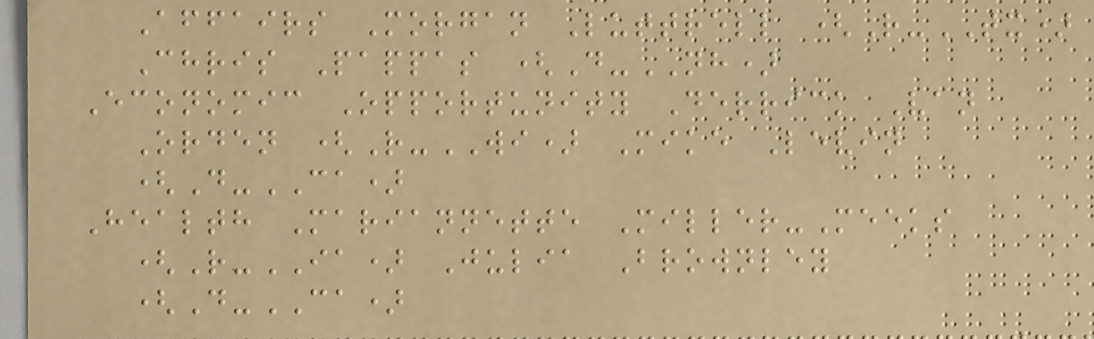Affairs Morgan Luttrell (R-TX)
Chris Pappas (D-NH)
Economic Opportunity Derrick Van
Orden (R-WI) Mike Levin
(D-CA)
Health Mariannette Miller-Meeks
(R-IA) Julia Brownley
(D-CA)
